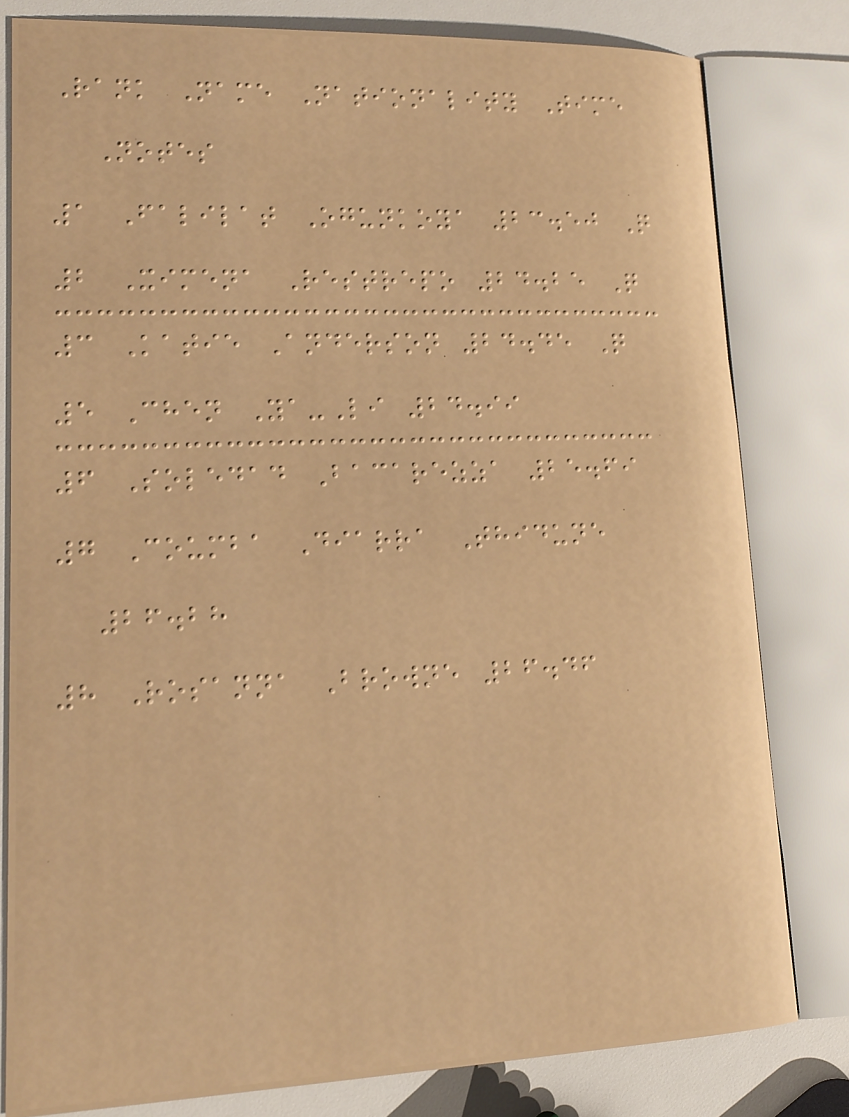Rank Name Nationality Time
Notes
1 Falilat Ogunkoya 23.50 Q
2 Ximena Restrepo 24.25 Q
3 Katie Anderson 24.45 Q
5 Chen Ya-Li 24.99
6 Soledad Bacarezza 25.69
7 Coumba Diarra Thidune
26.28
8 Rosanna Browne 26.46
